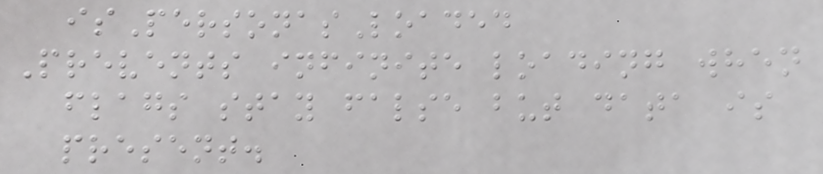isPersonasLoaded
Prevents infinite loading when
flags stay false but data is
present.
